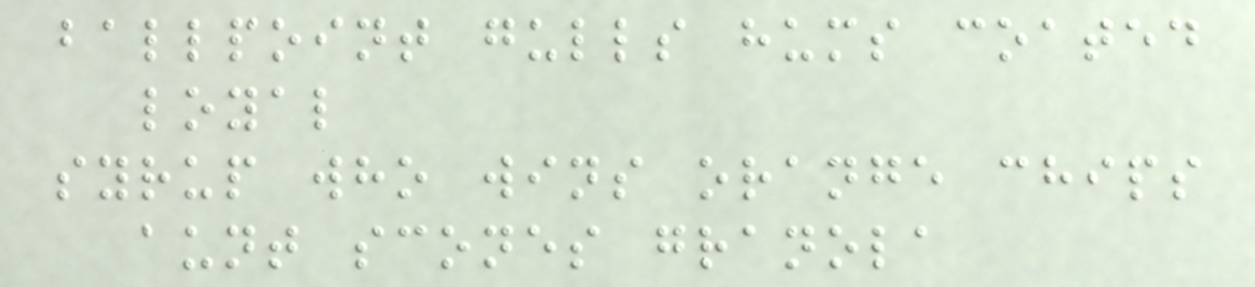ballpoint gulls hums coated
loyal
syrup who wins orange chips
aunt scones granola
